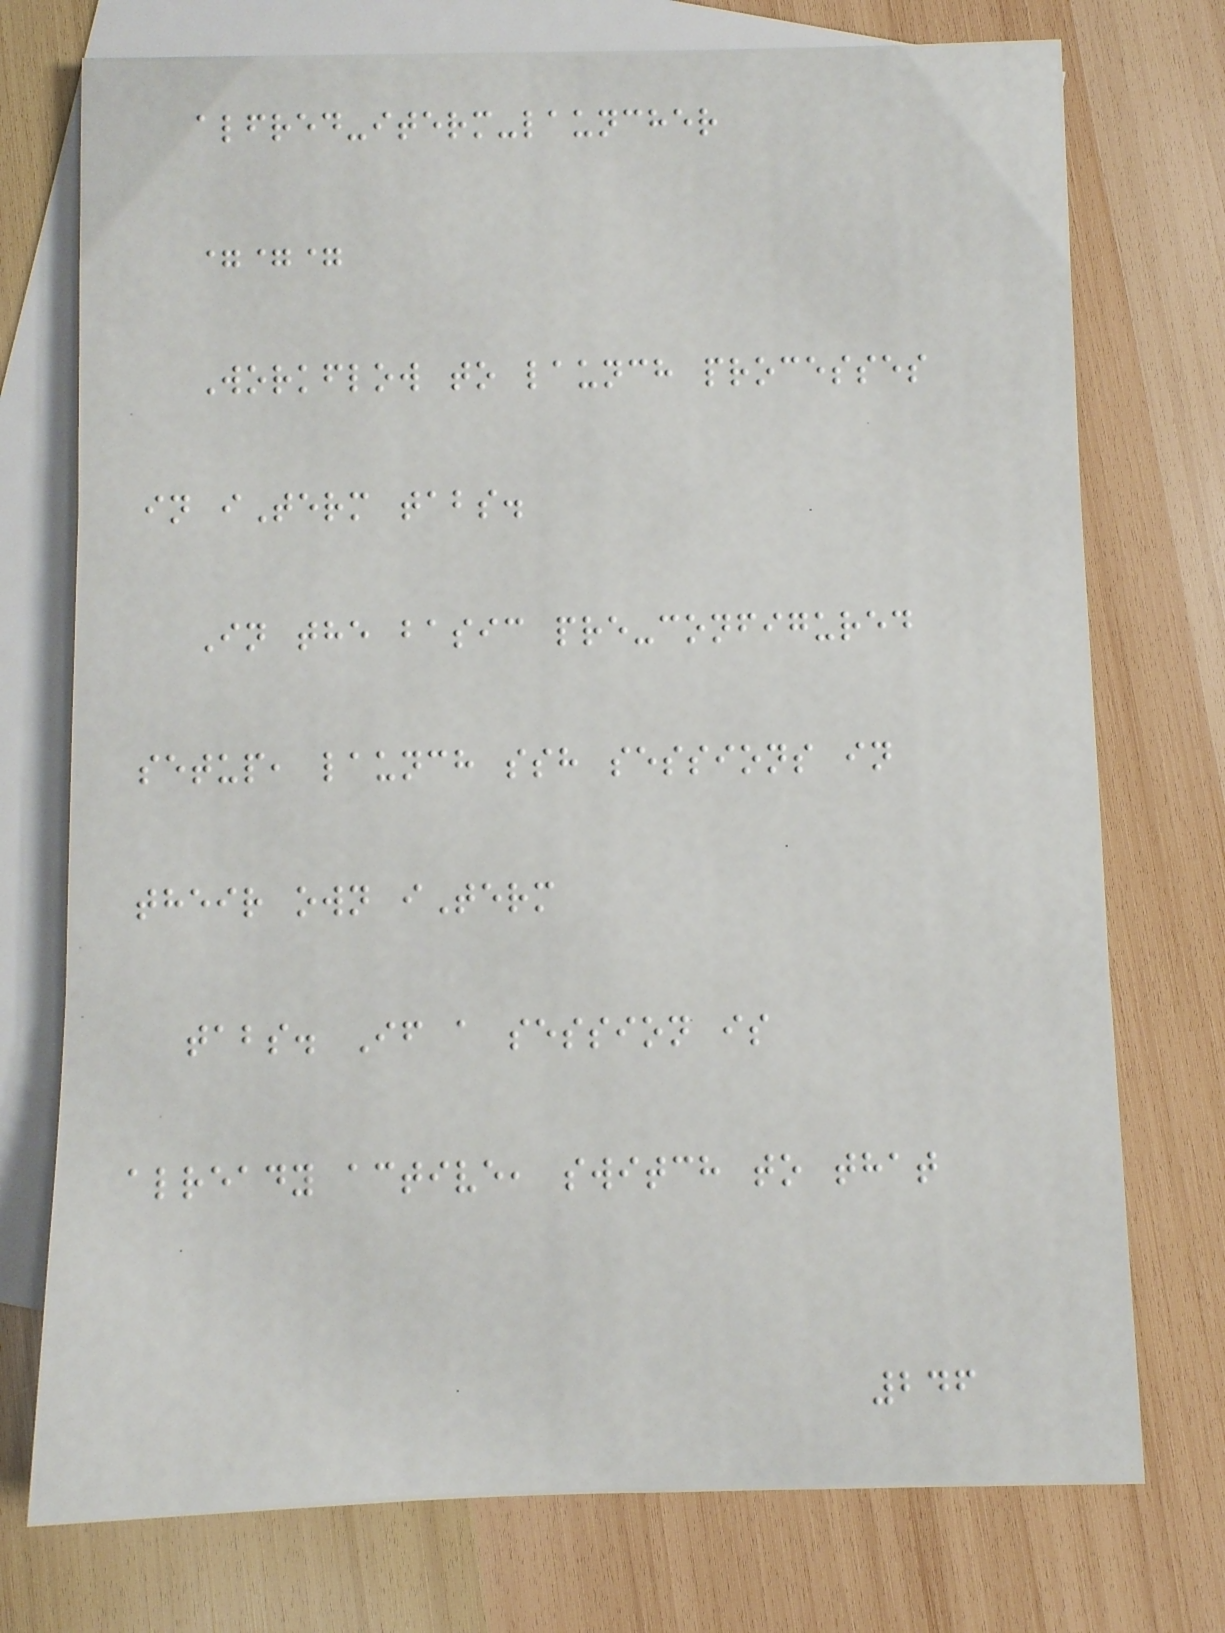alfred-iterm-launcher
===
Workflow to launch processes
in iTerm tabs.
In the basic pre-configured
setup, launch ssh sessions in
their own iTerm
tabs. If a session is
already active, switch to that
246
